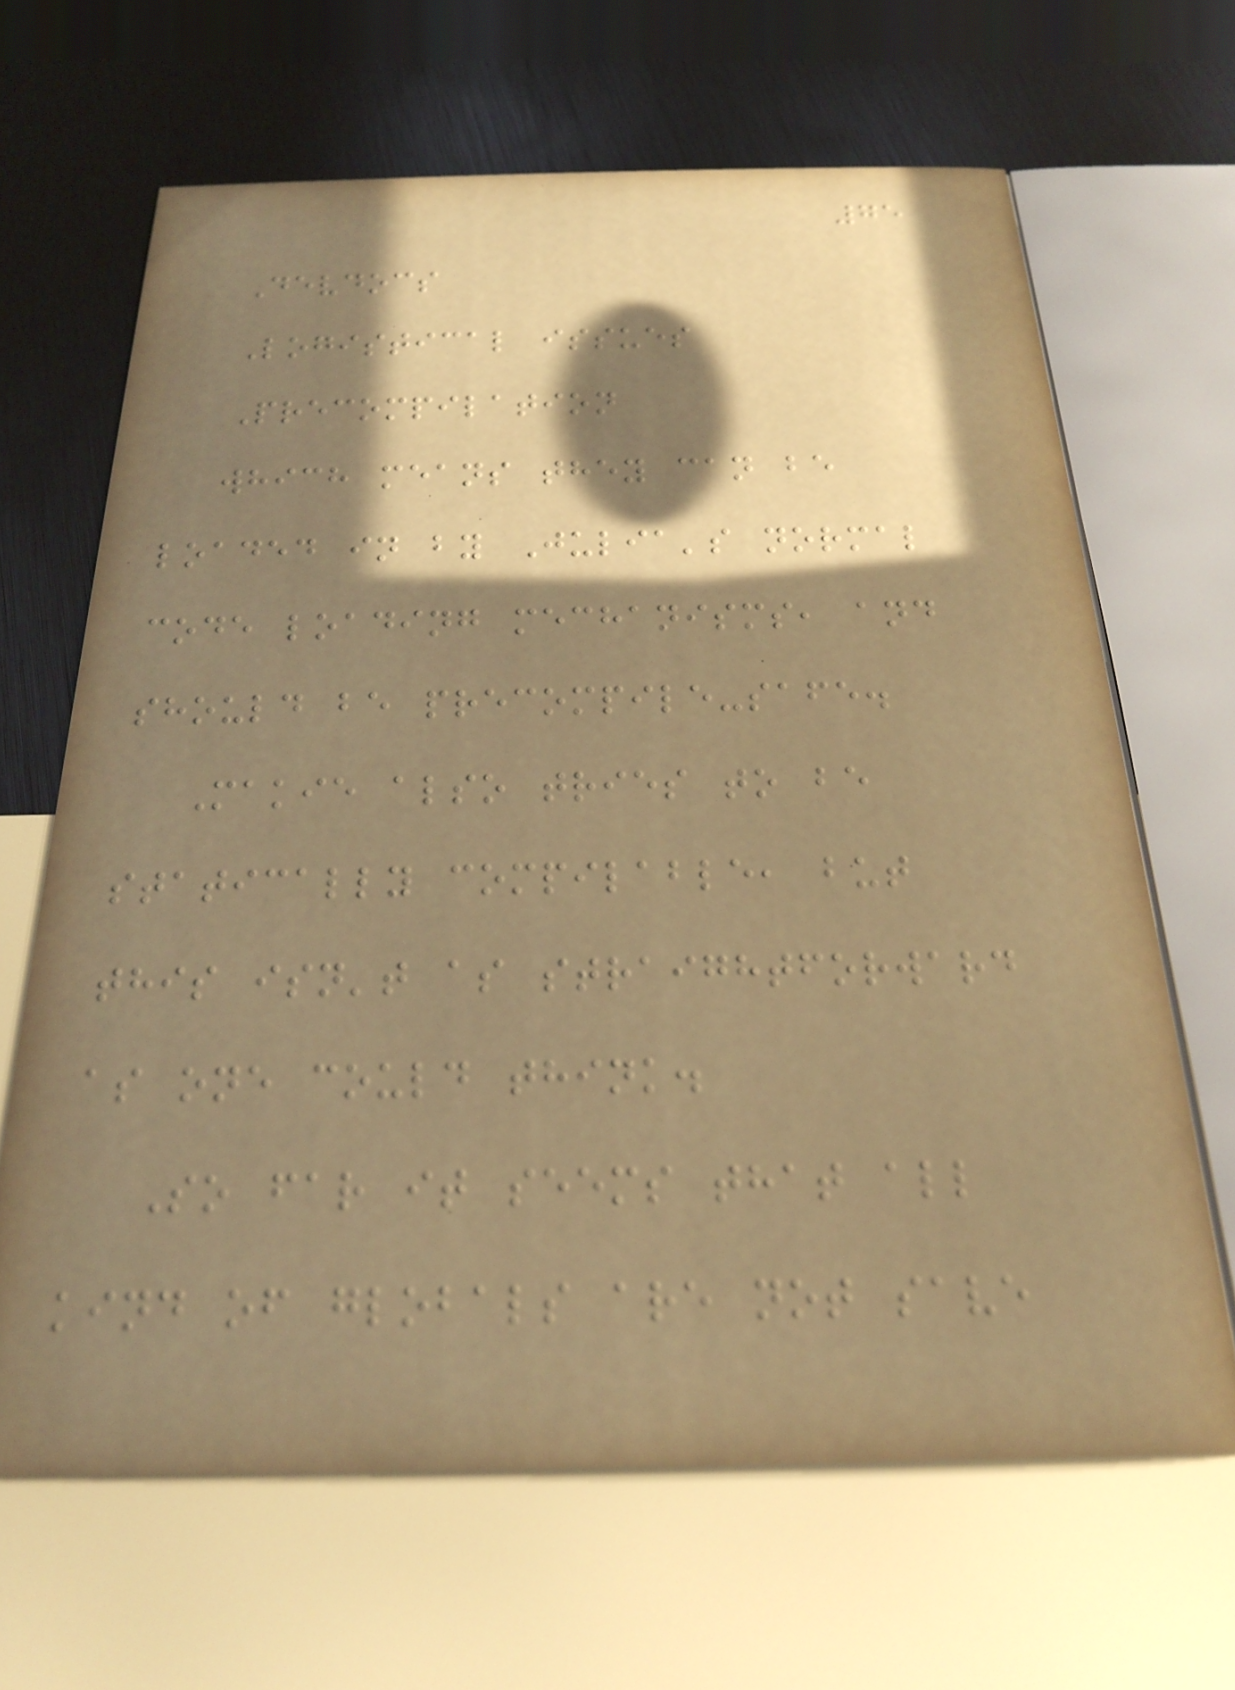75
Devdocs
Logistical issues
Precompilation
which means they can be
loaded in by Julia's normal
code loading mechanisms, and
should be precompile-safe.
Makie also tries to be
statically compilable, but
this isn't as straightforward
as one could think.
So far it seems that all
kind of globals are not save
